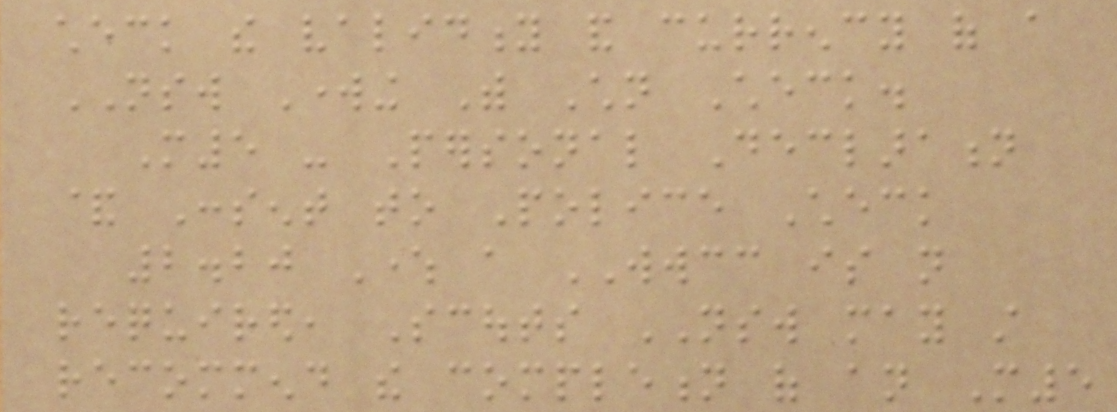check the validity and currency of a
NSW Working With Children Check.
M5 - Personal Declaration
& Consent to Police Check
2.20 Where a WWCC is not
required, Scouts NSW may still
recommend the completion of an M5
